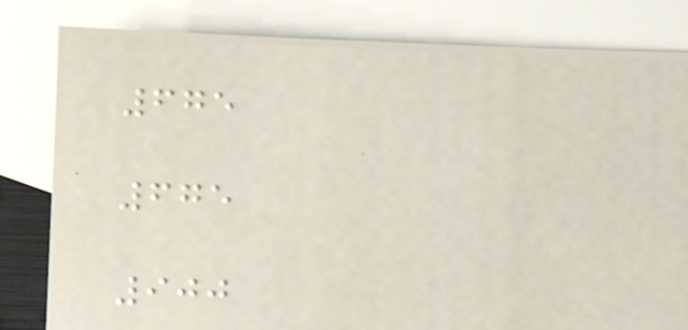675
675
900
